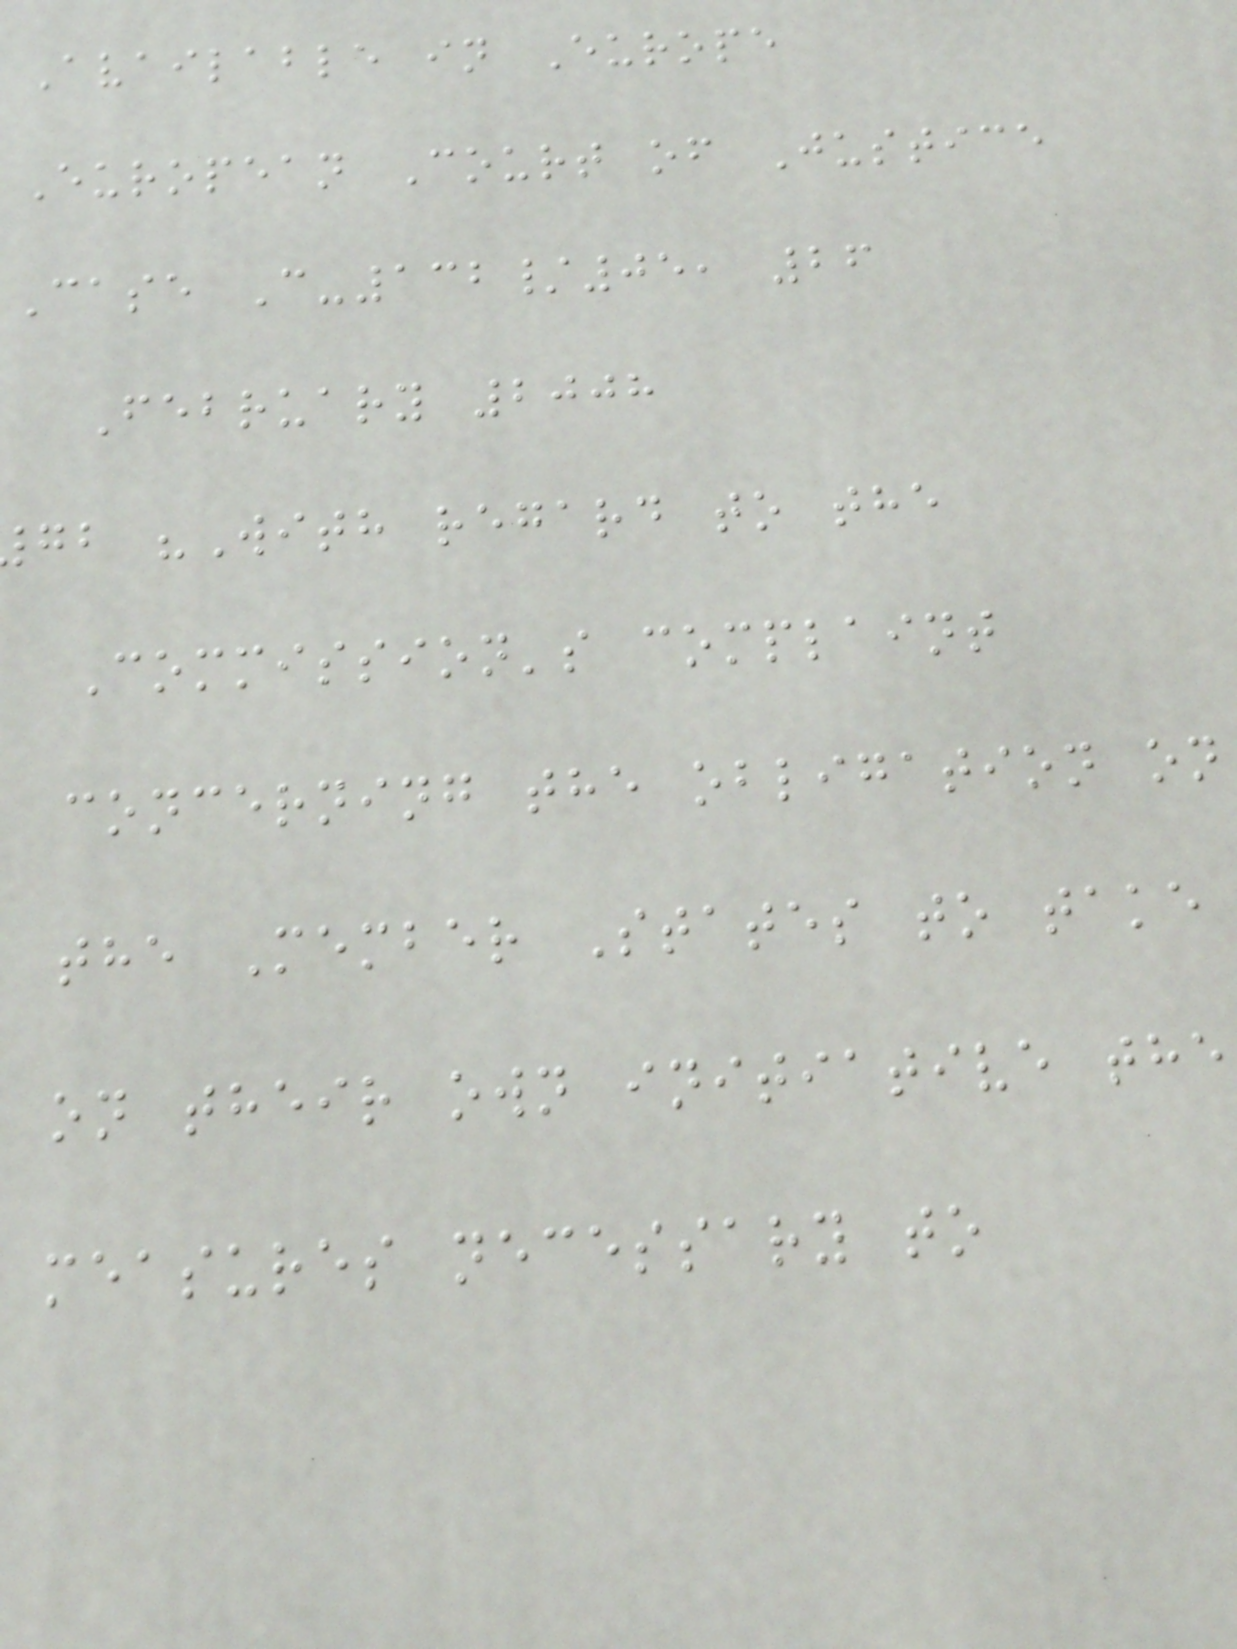Available in Europe
European Court of Justice
Case C-132/05, 26
February 2008
gb "With regard to the
Commission's complaint
concerning the obligation on
the Member States to take
on their own initiative the
measures necessary to
